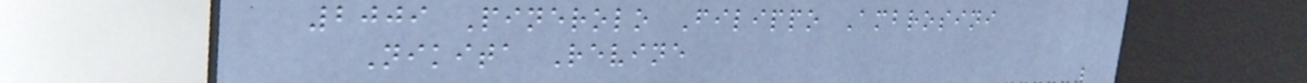2009 Pinerolo Filippo Ambrosini
Nikita Revine
